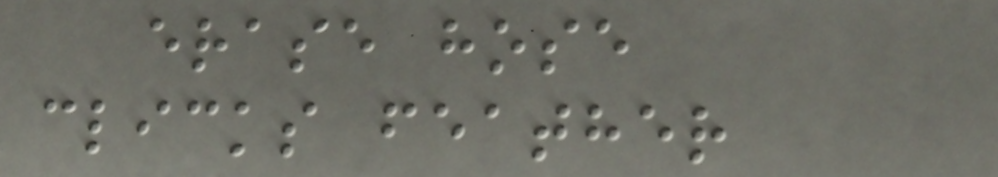erase hose
clicks feather
